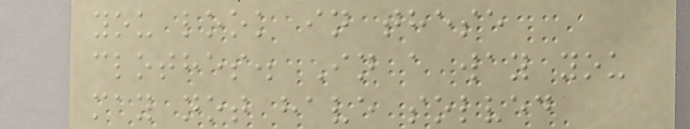you look in these
clothes. In a way you
may not have solved
